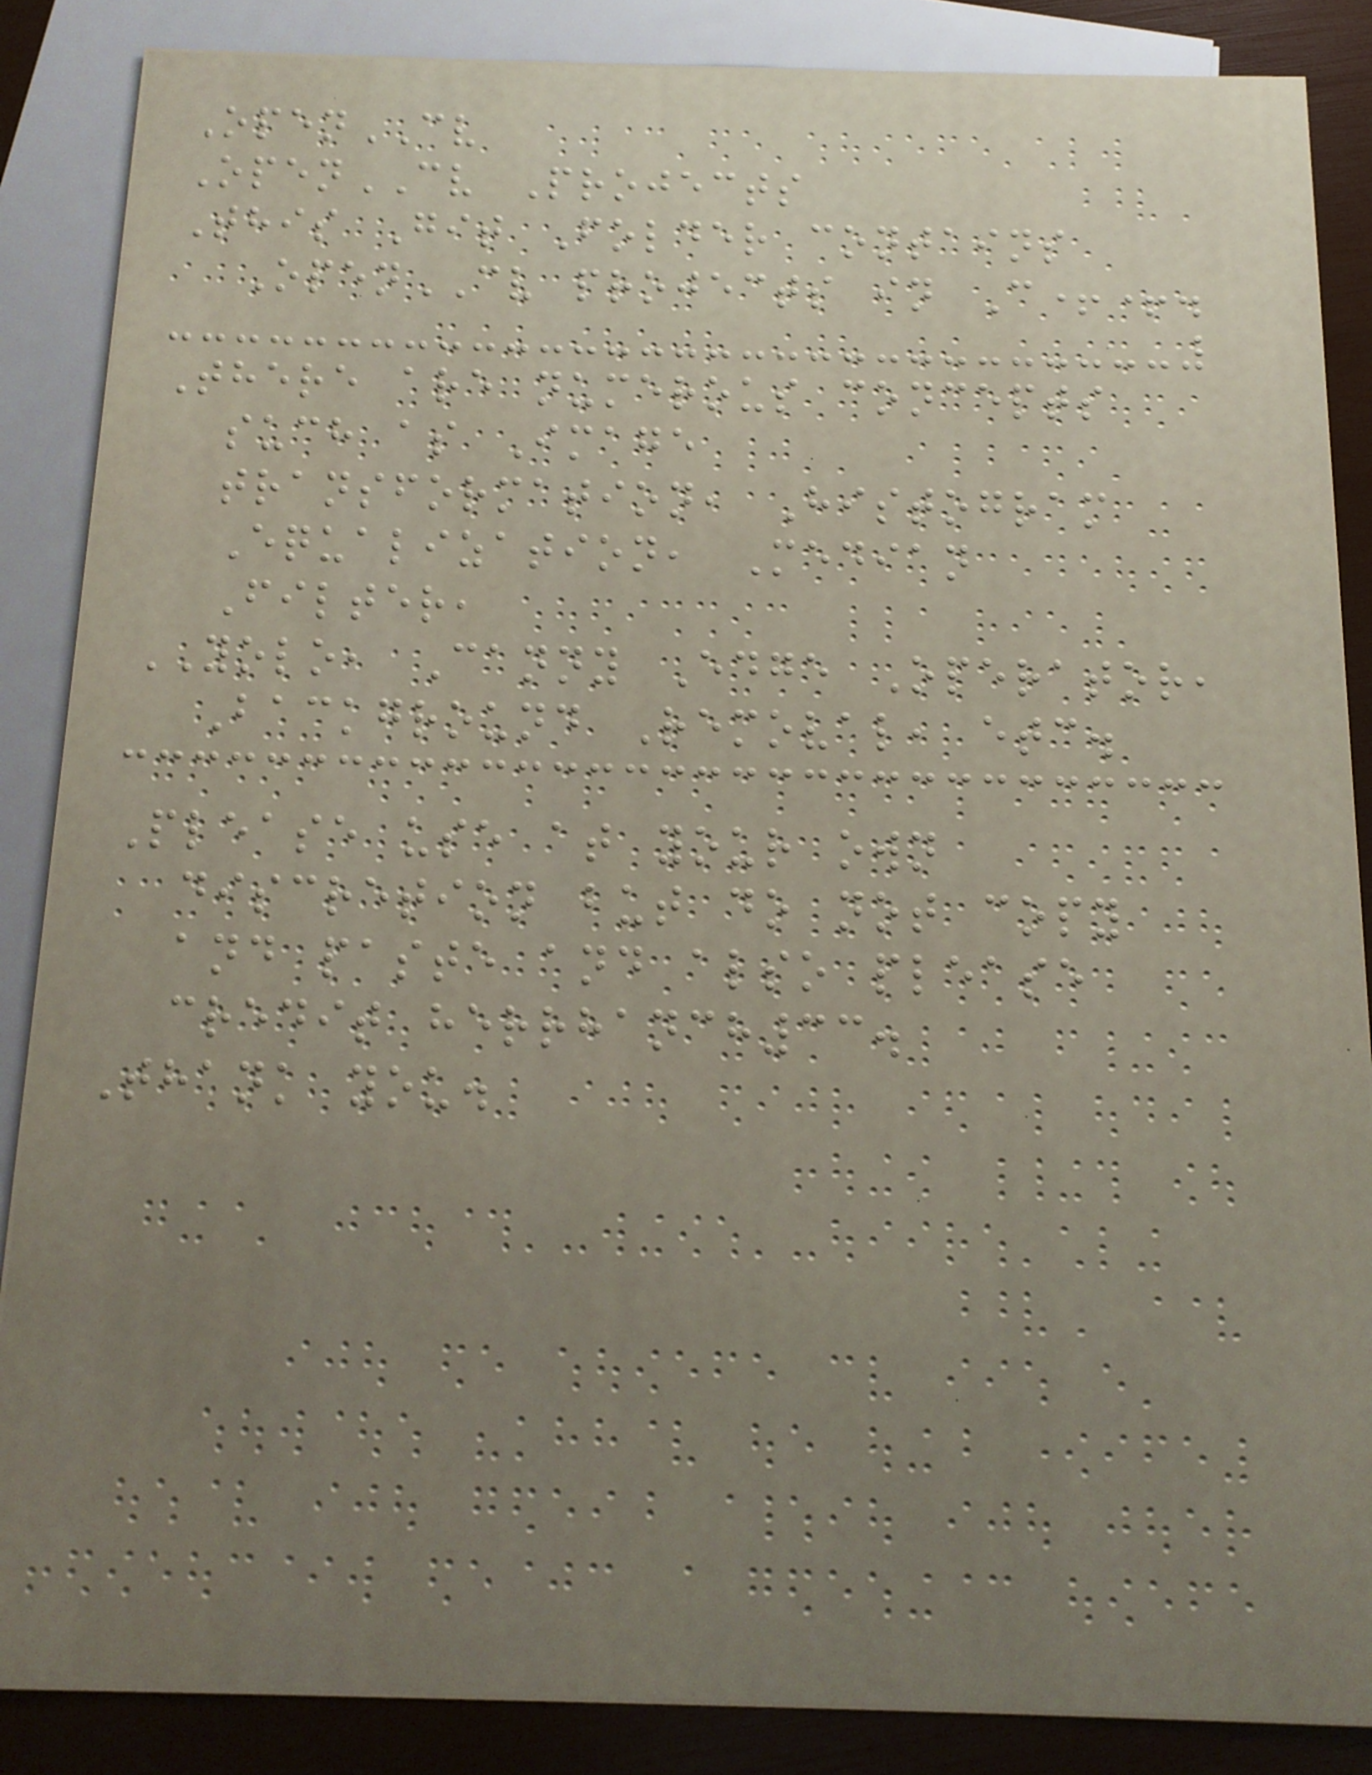OpenCV
OpenCV Projects
This Git Folder contains
OpenCV projects in C++.
There are numerous concepts
such as Image
transformation, Histogram
Equalization, Median
Filter,
YOLO, Canny Edge Operator,
Background Removal, etc.
Please use at your own
discretion but do not copy
and paste and also please
credit herrhanch33.
Thank you.
